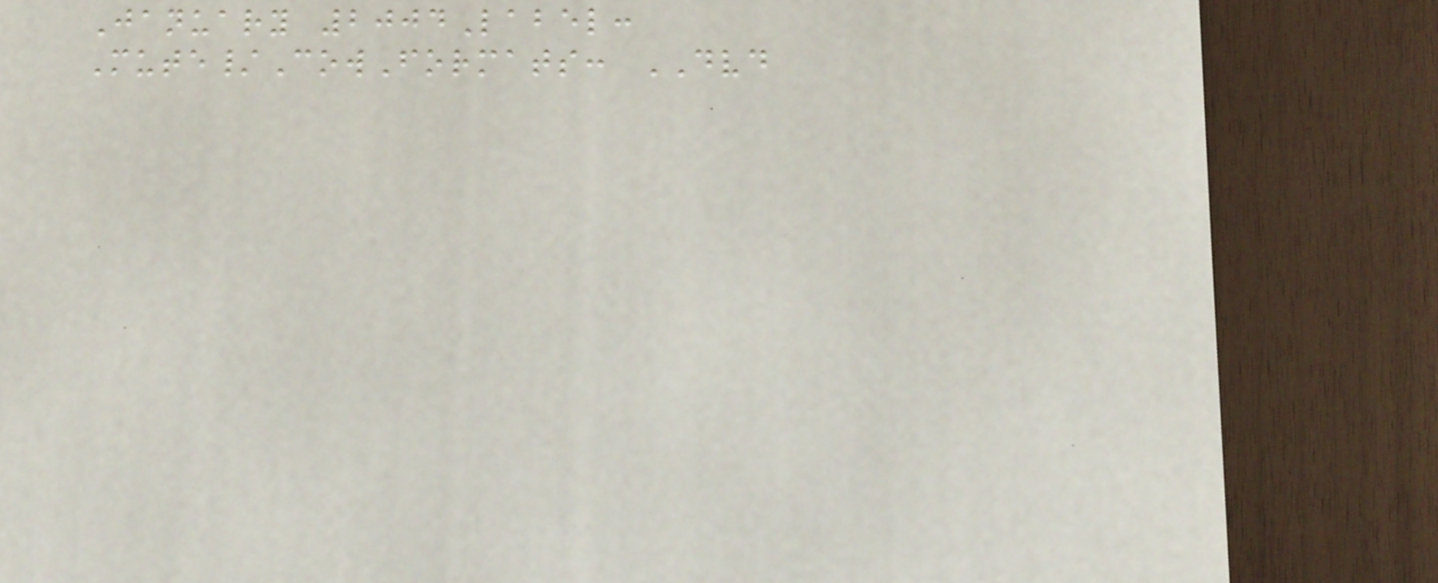January 2004Label:
Mute/CowFormats: DVD
